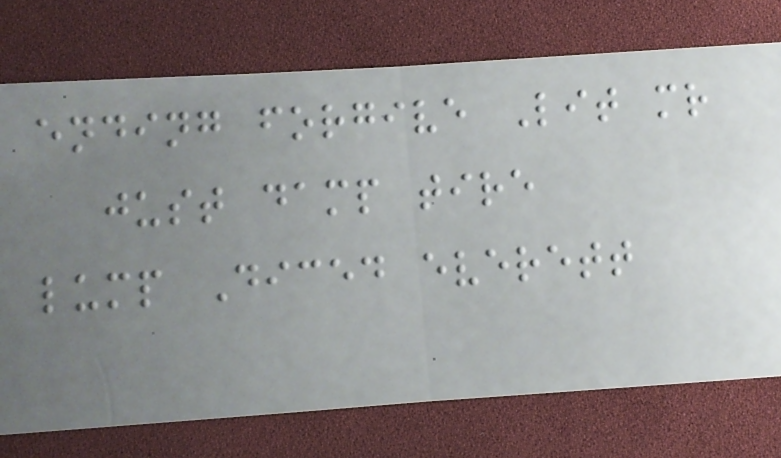ending forgive Lit mr
just damp tire
lump Diced everett
